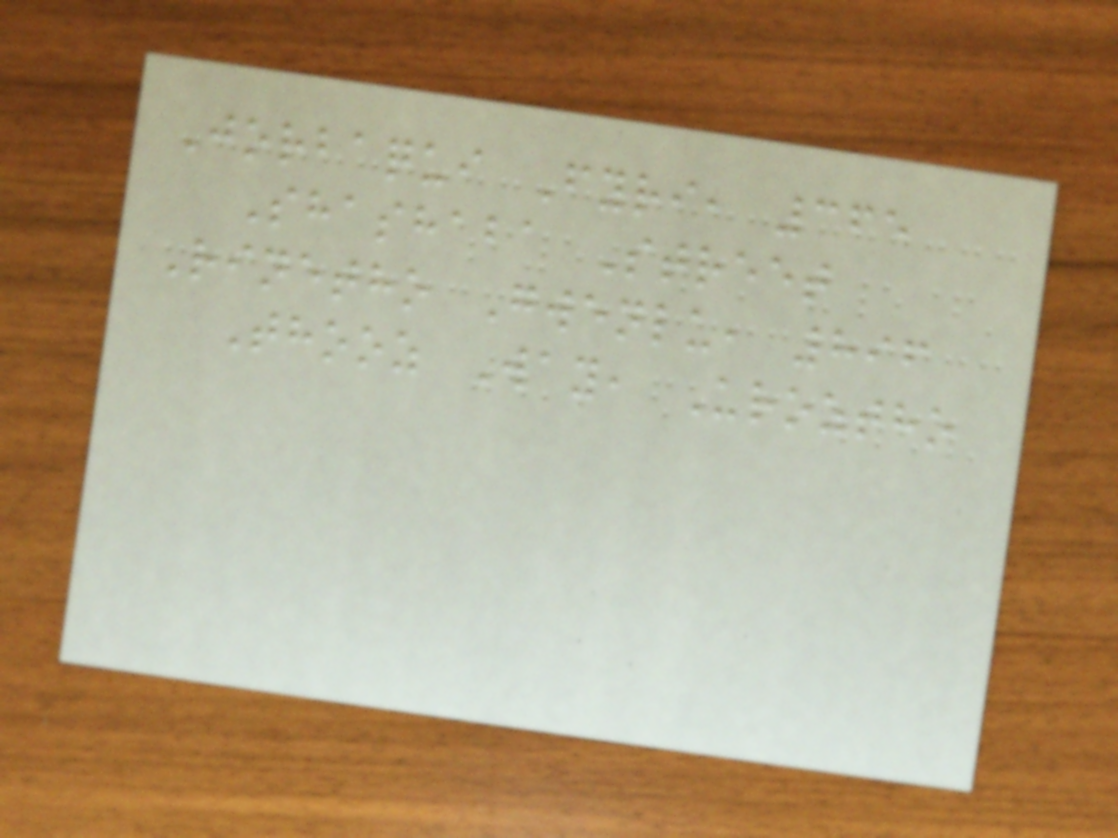Jorbaqui Fyri, 365
Shashaba Street
Rinetho Gwenlu, 896
Thooz Way, Uroztho
